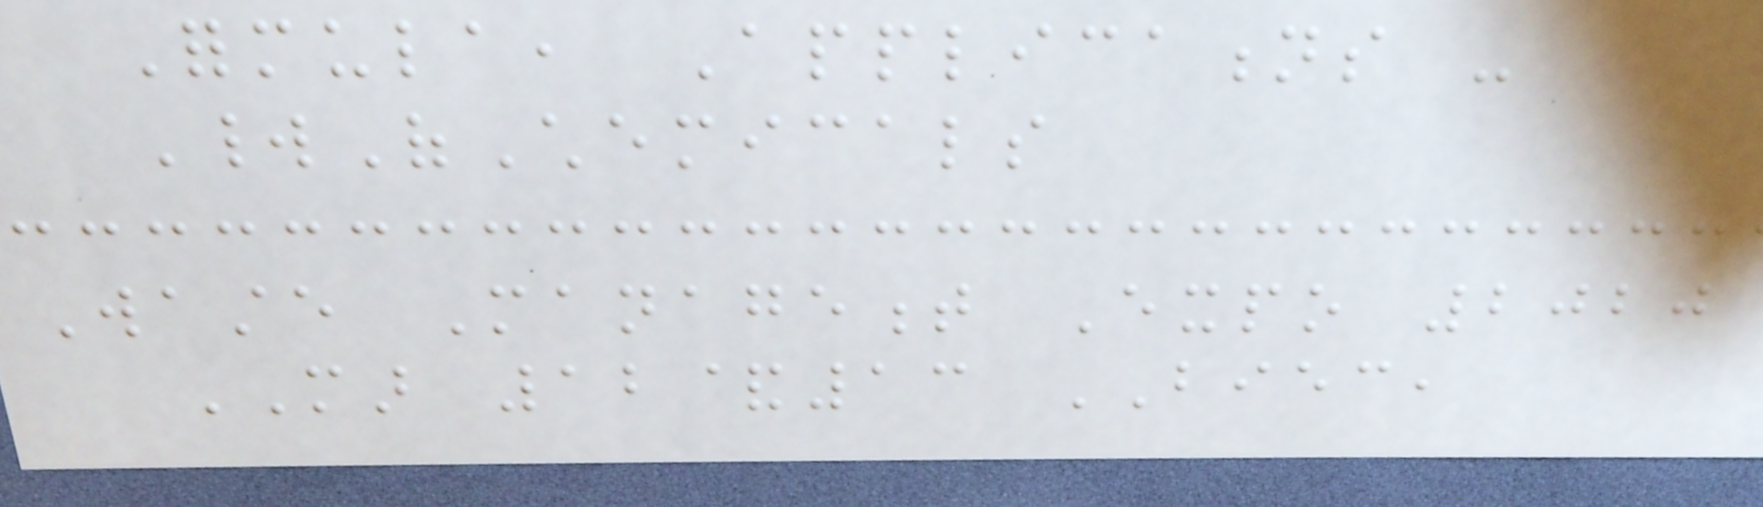Formula, Applications -
WorldOfChemicals
Waste Management Expo 2020
MAR 12&13 BIEC,
